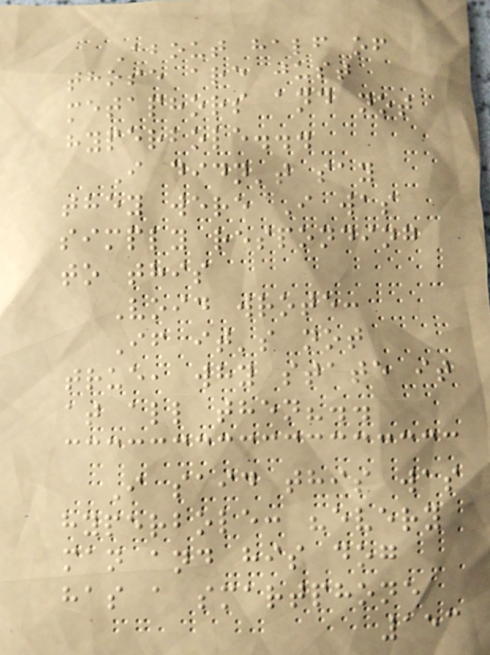About half of
those are just
metaphors and not
hyperbole...
I didn't say
they were I was
simply responding
to this
Void wrote:
If it's not
true, why state it
at all then?..
I said this was
hyperbole: "every
man and his dog
has a smartphone
153
